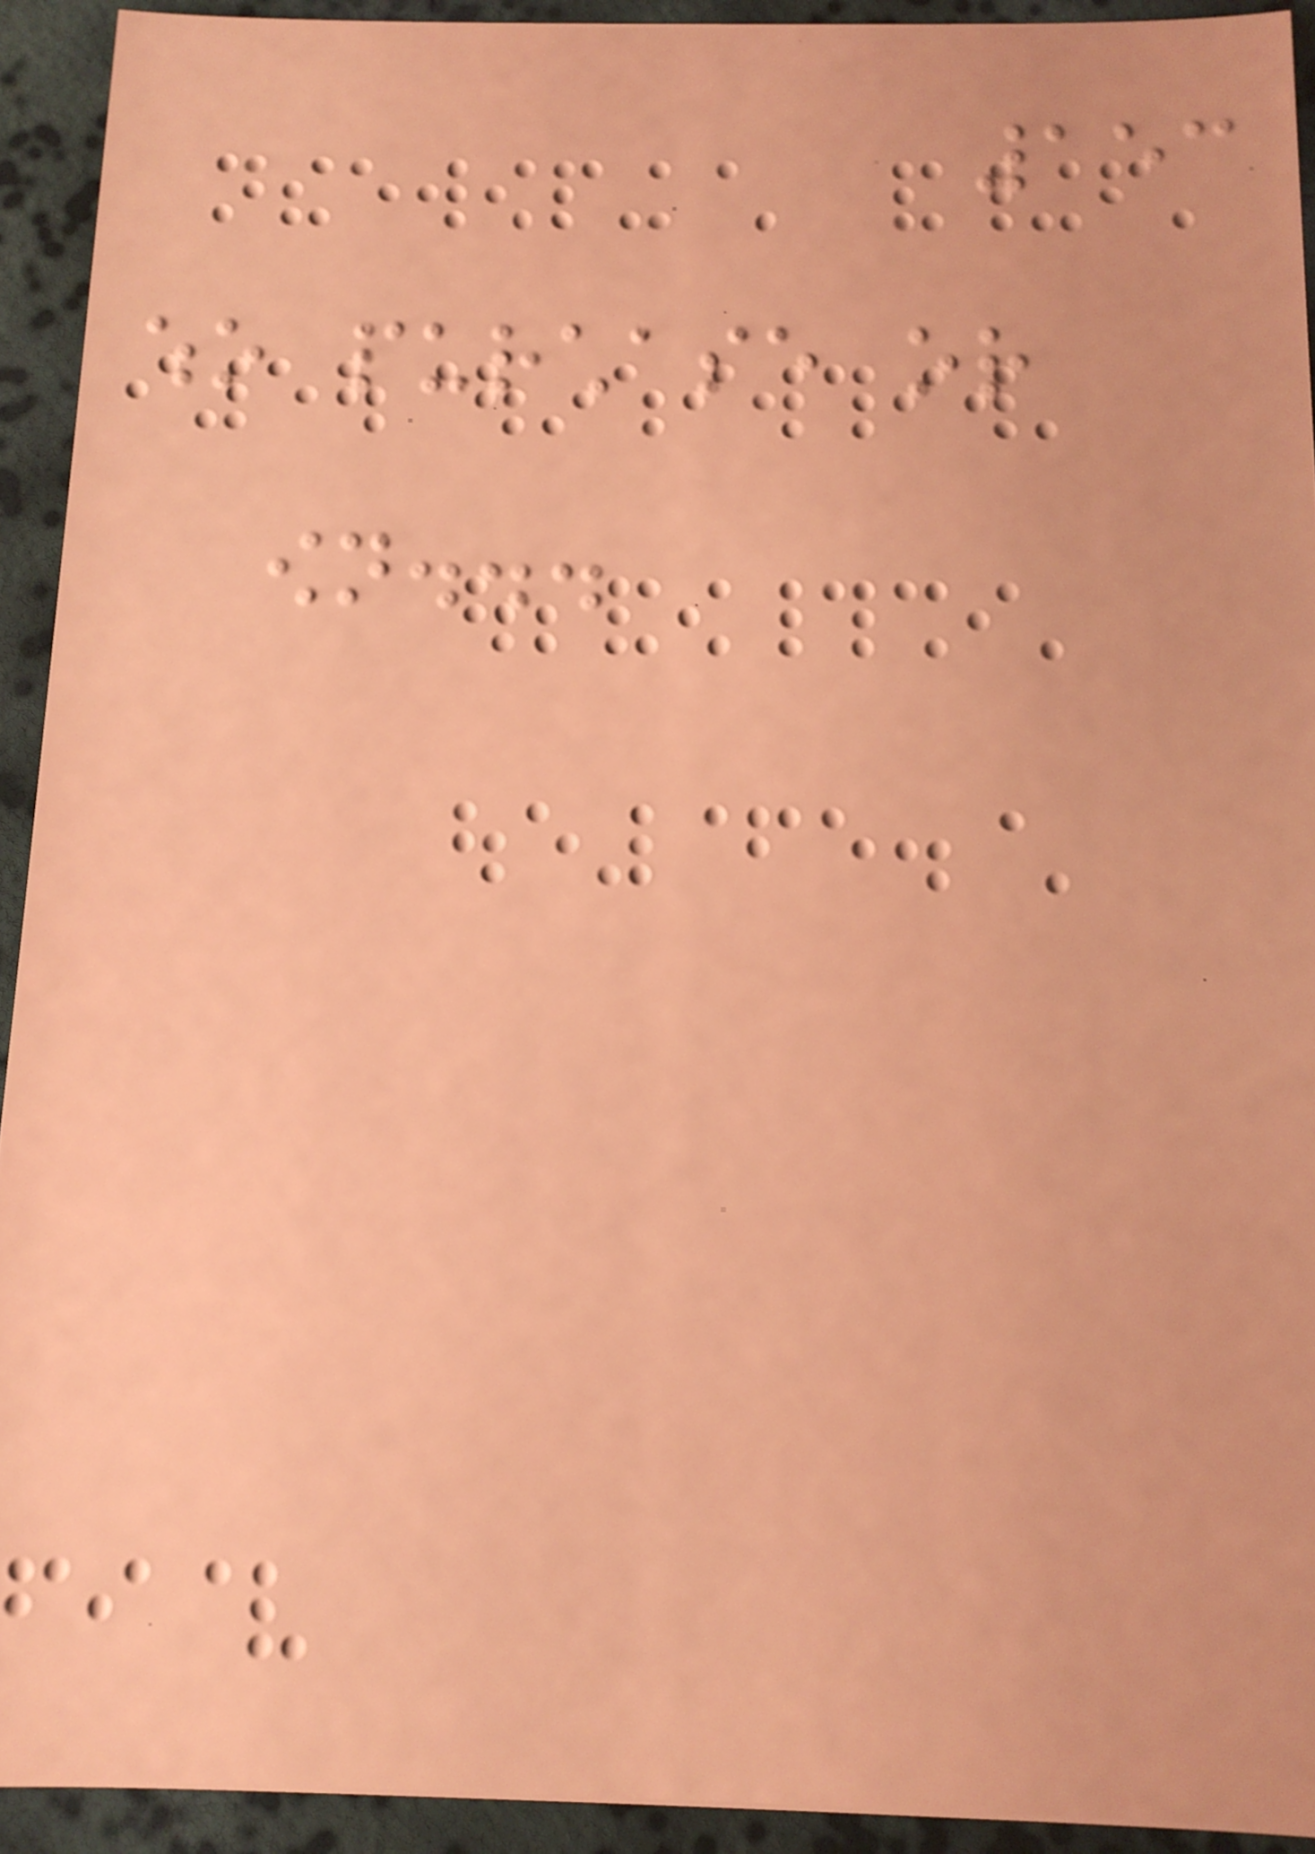153
who purchase or
own...
